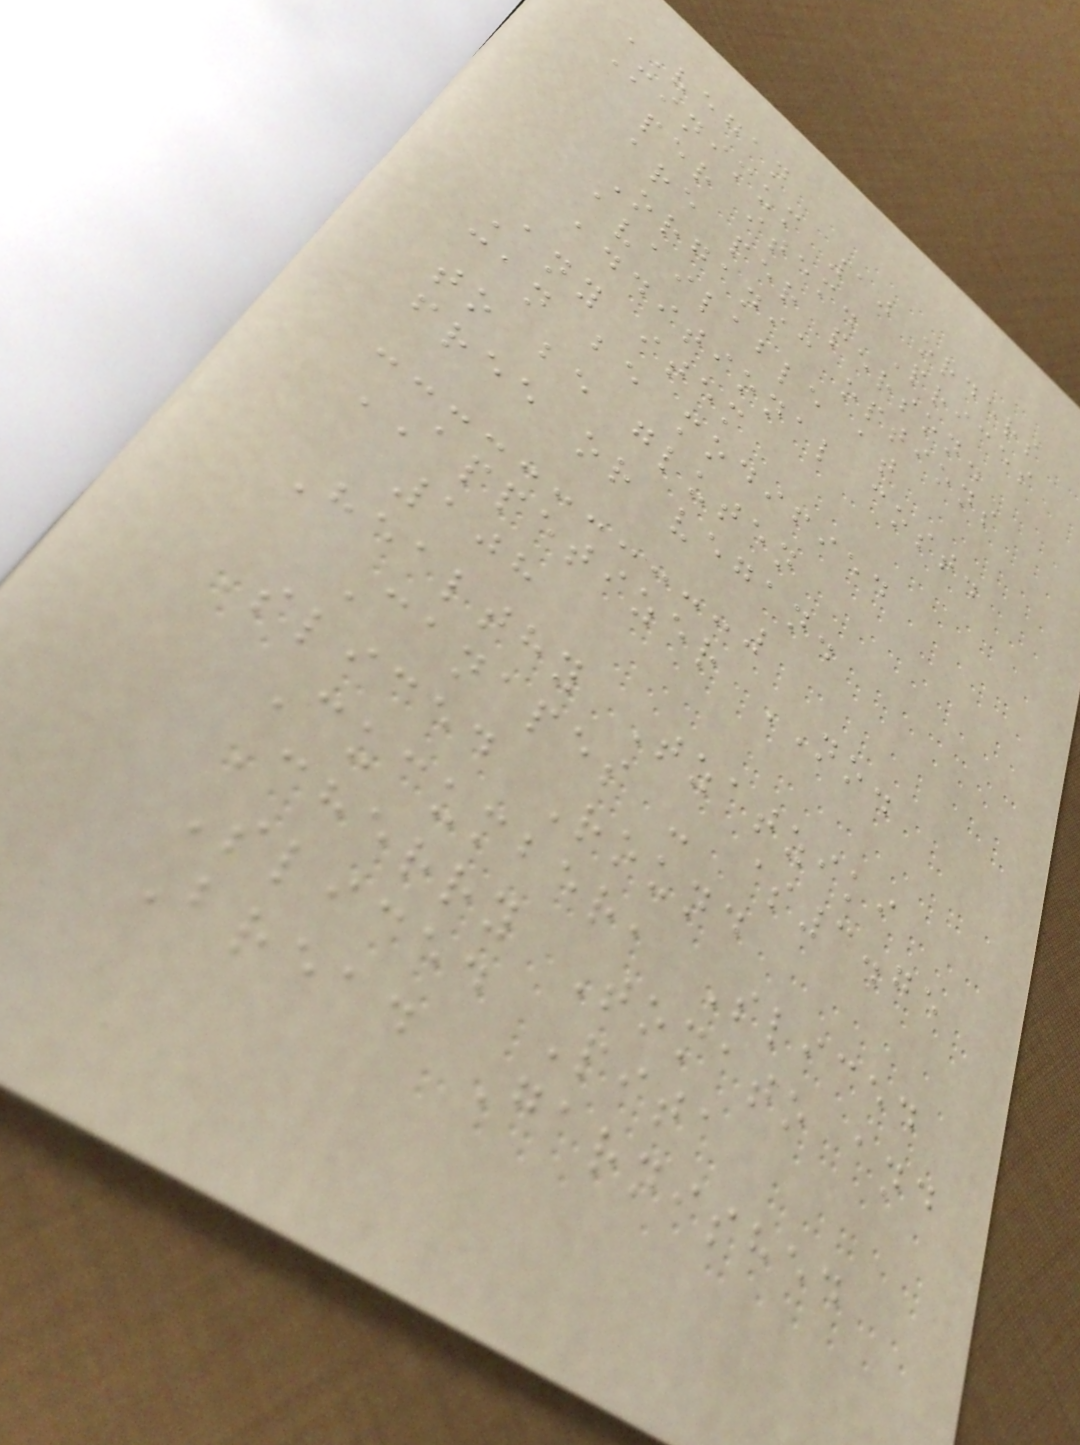VEGAN
Minimum 10 orders
per item. Prices
are per person.
Organic options
available at
additional cost.
Any item
can be modified
to be gluten
free or vegan.
APPETIZER NO.
108
Healthy Tzatziki
Canapes - $3.75
Sliced Round
Cucumber, Sliced
Cherry Tomato and
Sliced Pita
Bread Garnished
